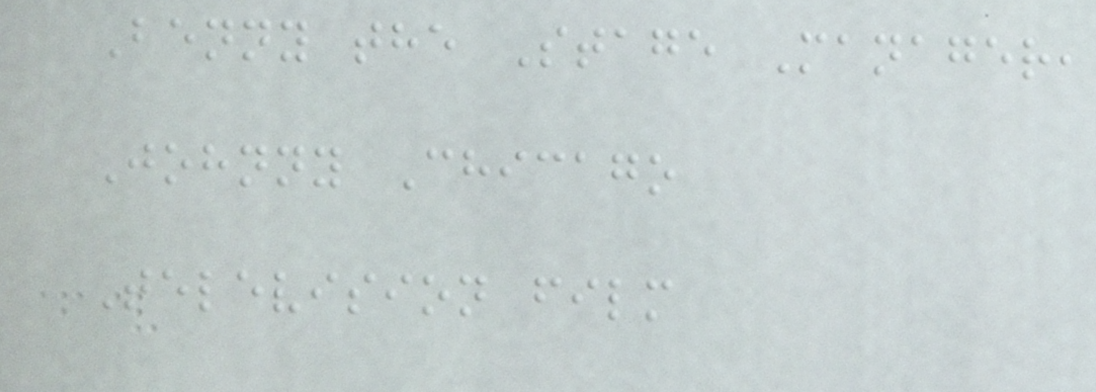Benny the Stage Manager,
Johnny Chicago
Television film
